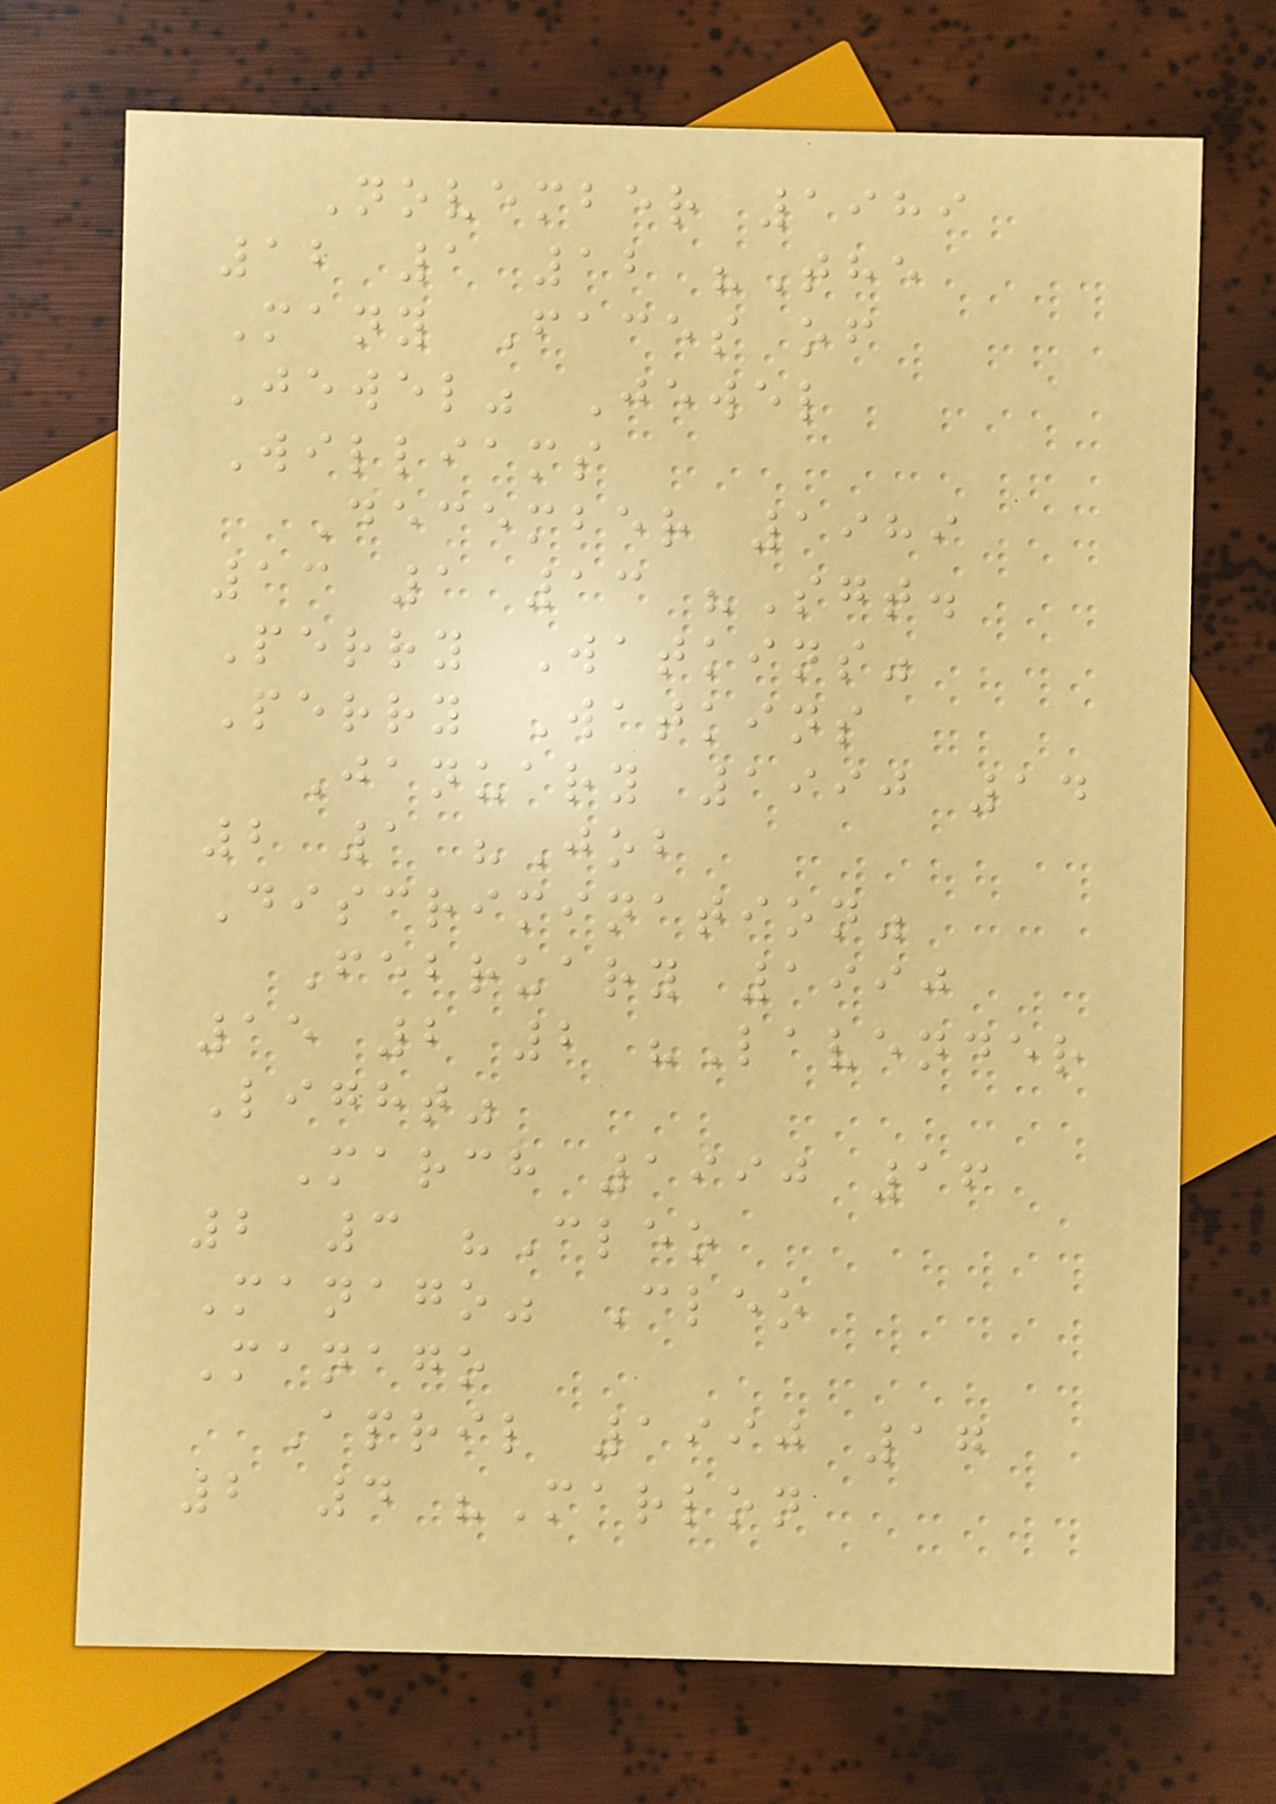November 1989
12 1 12 "The
Many Faces of
Jewel" Jewel
Williams
December 1989
13 1 13 "Sgt.
Perry Watkins"
Perry Watkins
January 1990 14
2 1 "Job
Discrimination"
February 1990
15 2 2 "Lavender
Light"
March 1990 16
2 3 "Cleo
Manago" Cleo
Manago
April 1990 17
2 4 "Marlon
